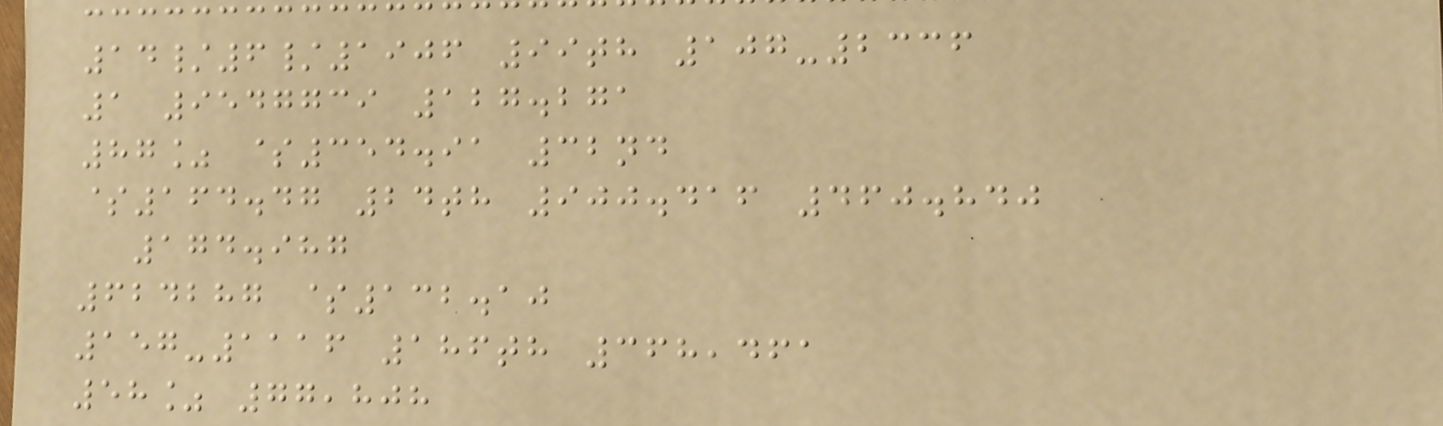14/6/1906 99th 107-2336
1 9547739 127.271
87% $354.91 32nd
$164.47 24th 900.416 460.840
174.987
624287 $132.10
157-1116 186th 368,461
58% 77,808
